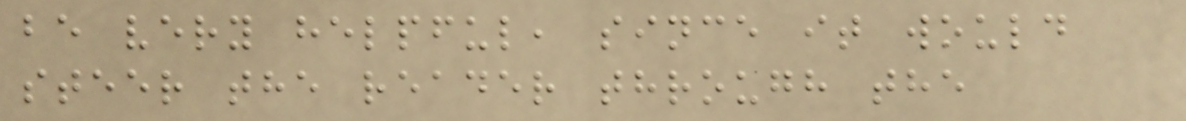be very helpful, since it would
steer the reader through the
